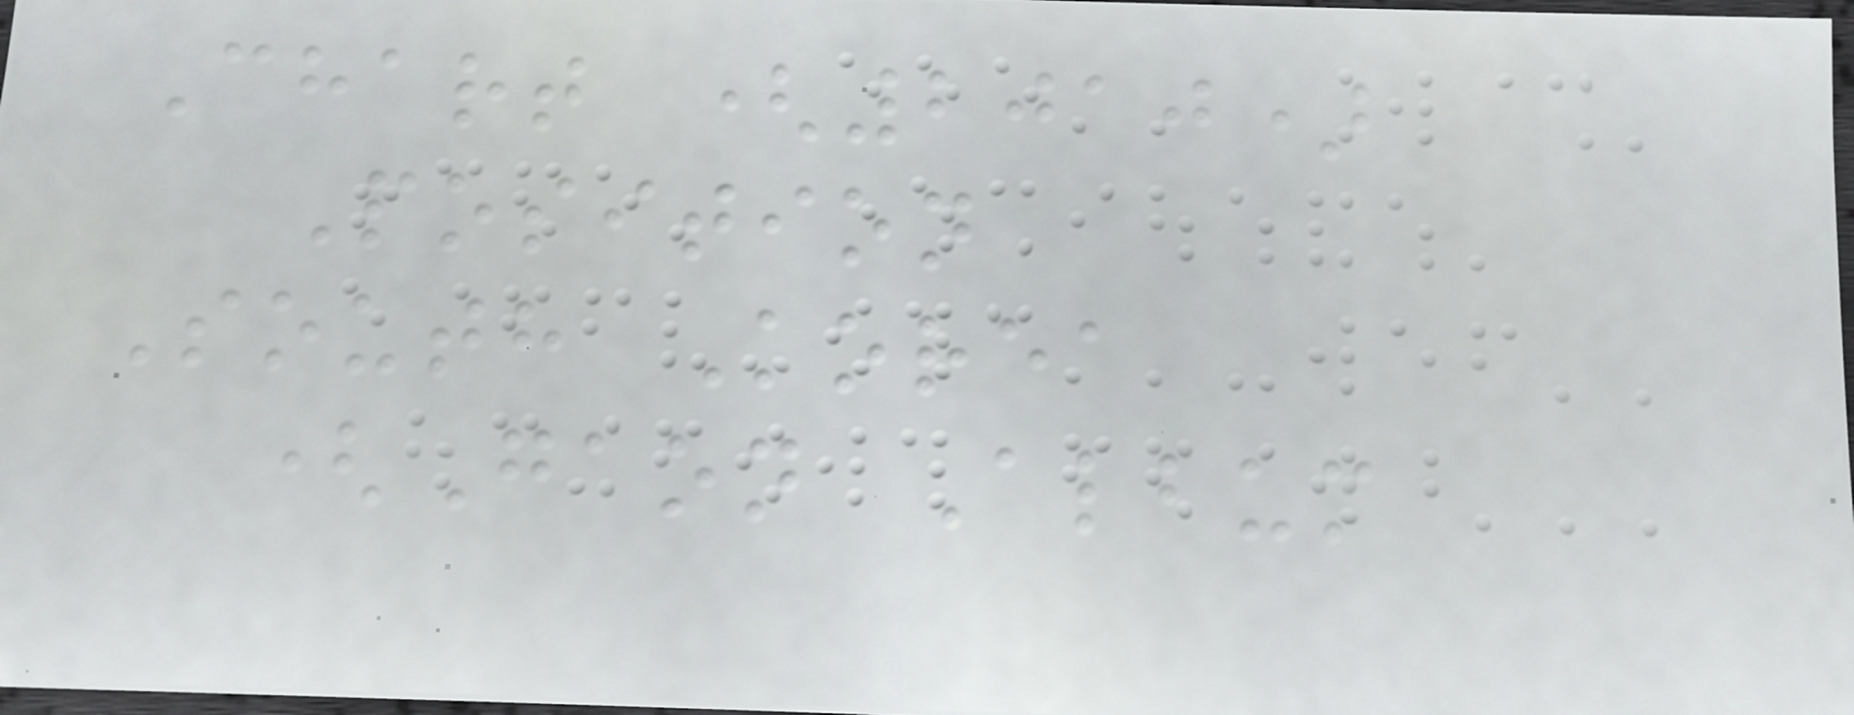Chart (2010)
Position
South Korea
(Gaon Album
